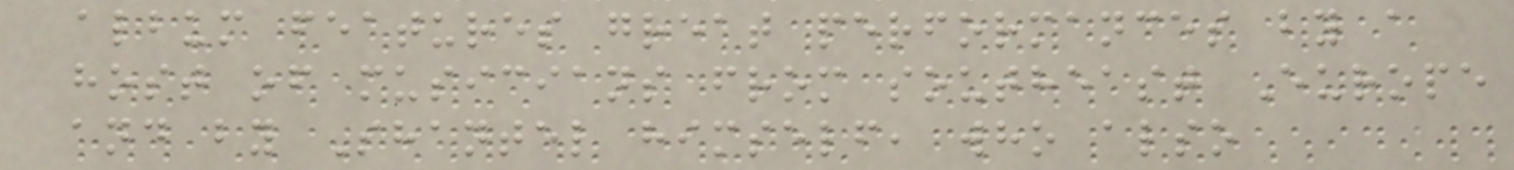album features great performances by a
host of musicians from southeast Europe
and by Shantel himself, who also
